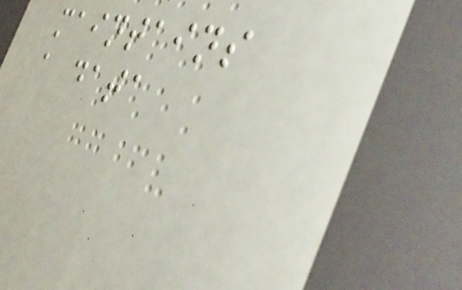maintains
a data
